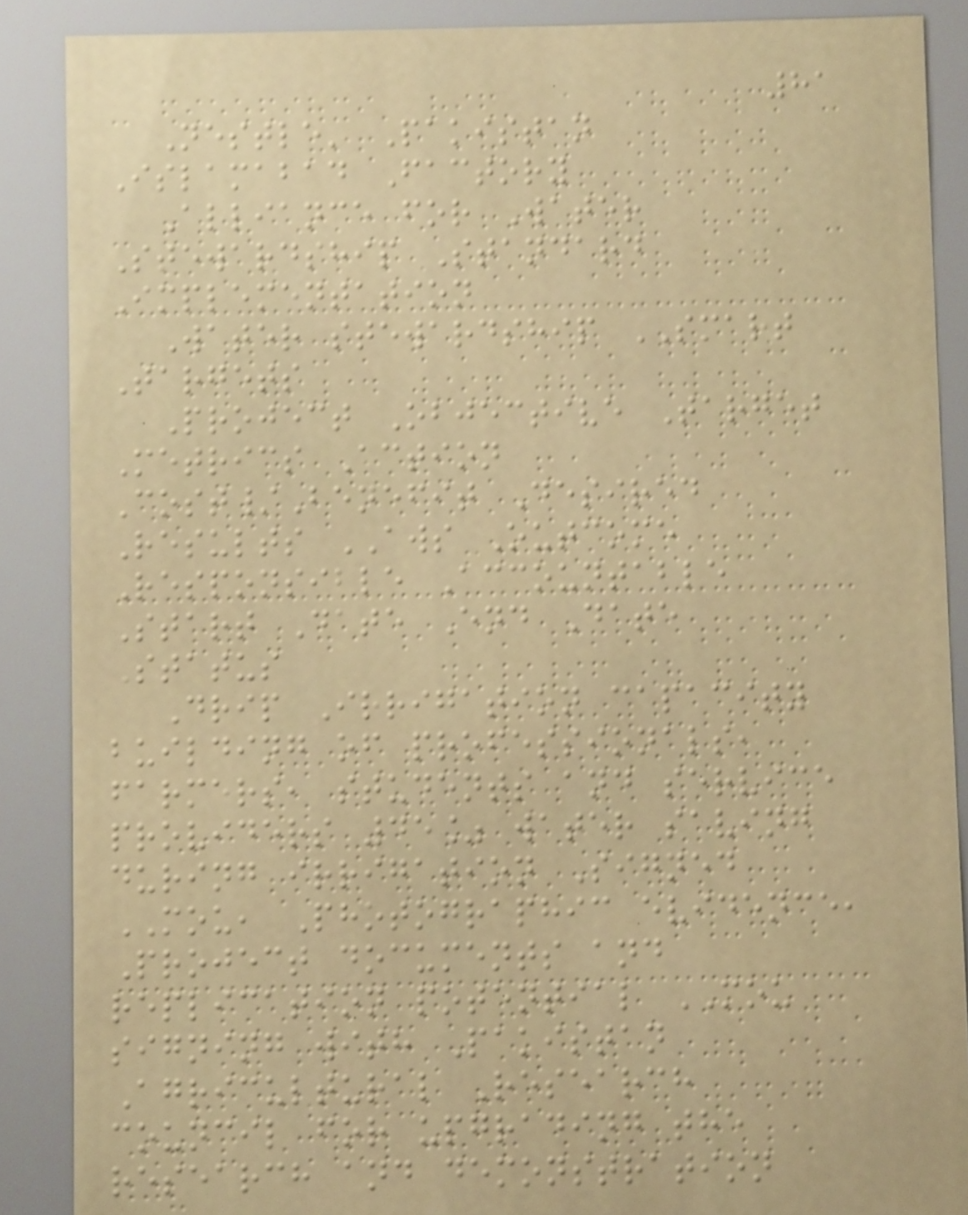81
Nestle' Pakistan
Islamabad Factory
Alliance for Water
Stewardship Standard
Implementation
Water stewardship SMART
Targets
Project Objective Target
Metrics Action
Cost/Benefit Desired
Results AWS Outcome
Responsible Accountable
Start Date End Date
Status
Drip Irrigation capacity
building of professionals,
farmers, students and service
providers 45% water saving
during irrigation Signed
MOU, Photographic evidence,
Project documents and
replication potential MOU
signing with Pakistan
Agricultural Research
council for upgrading the
research and demonstration
